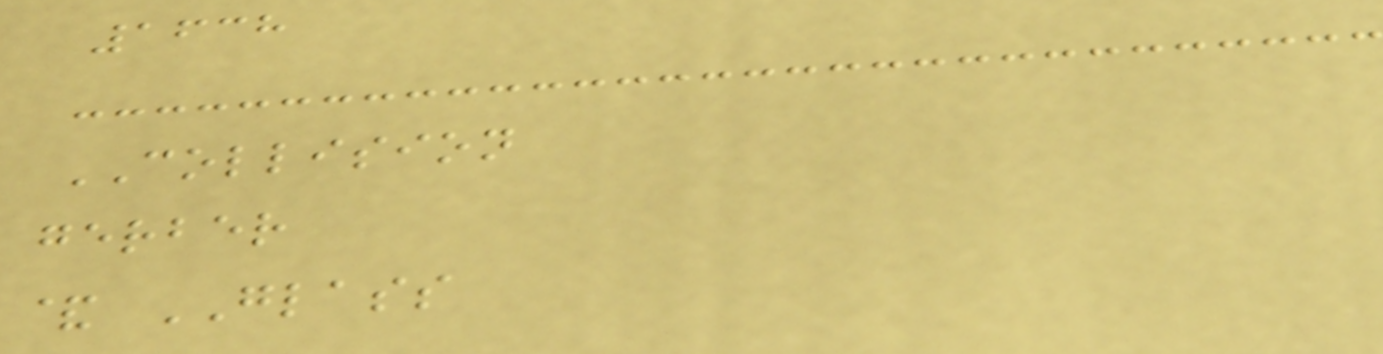1638
COLLISION
gerber
& GLASS
